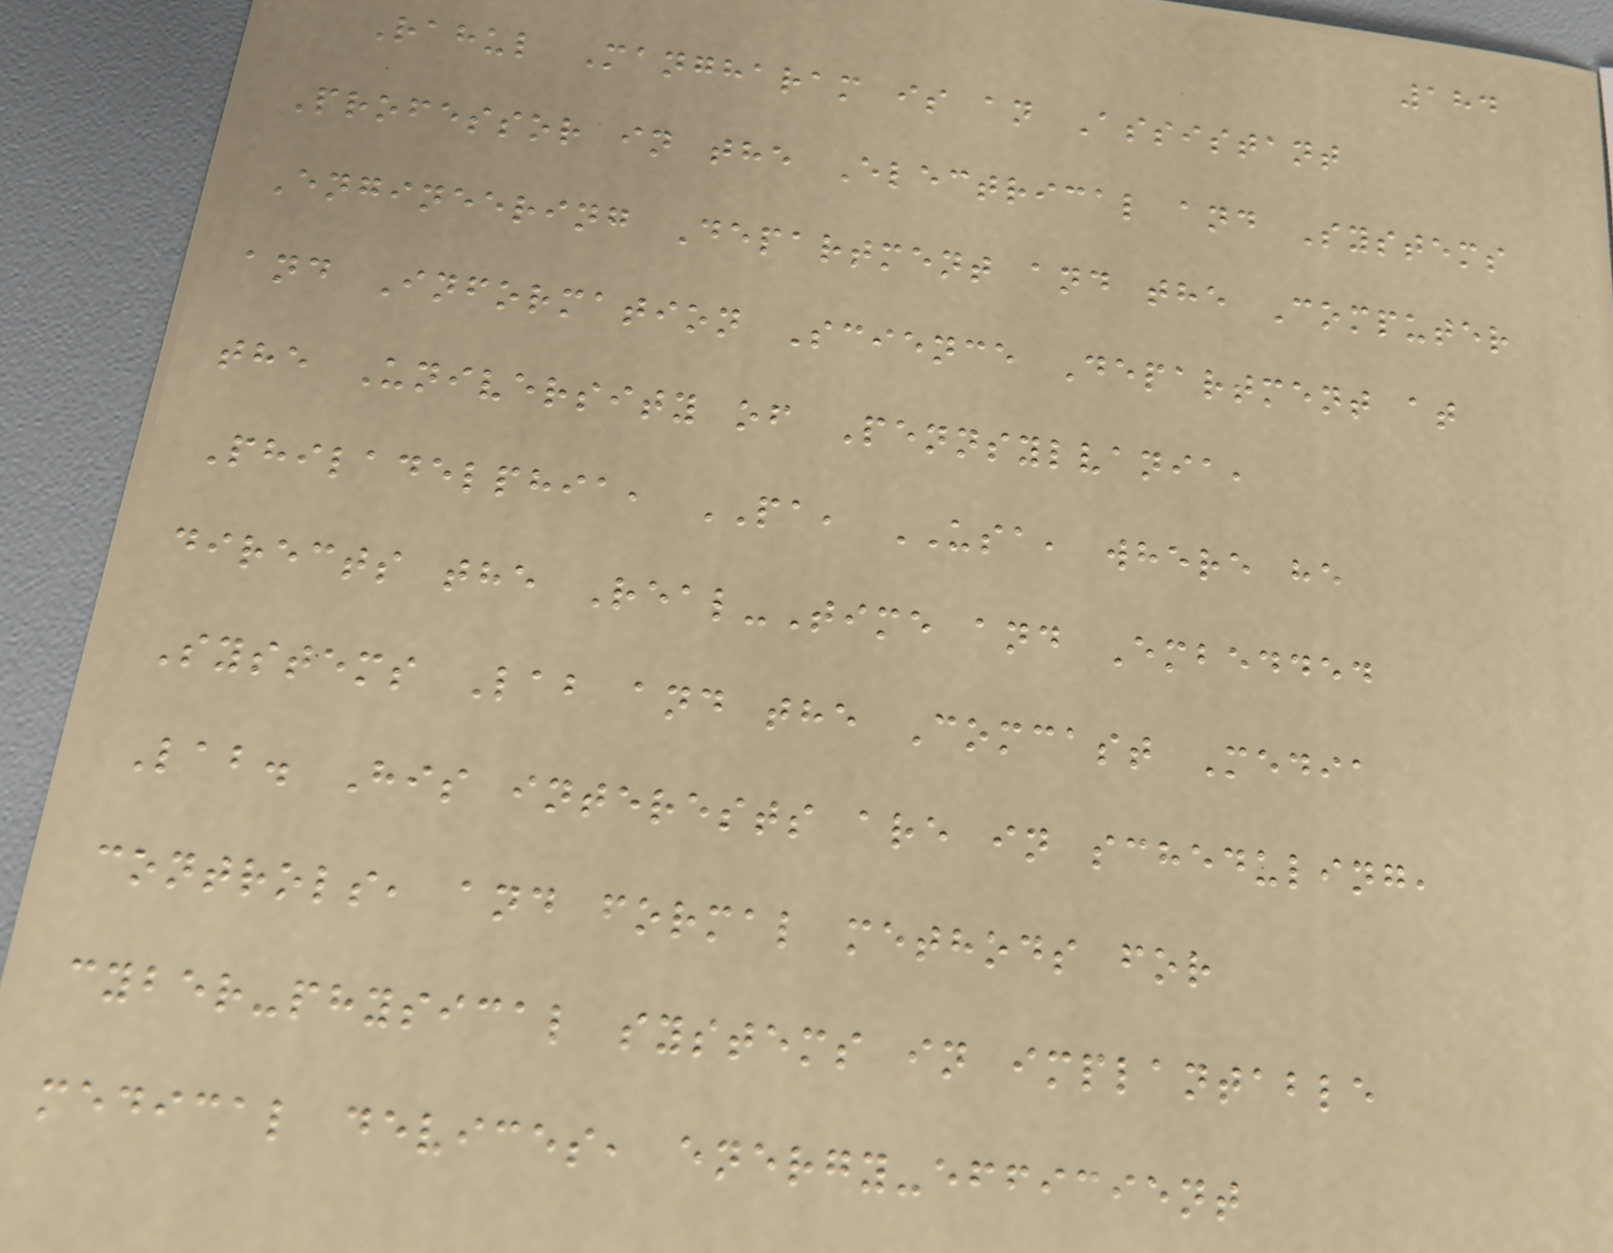184
Rahul Mangharam is an Assistant
Professor in the Electrical and Systems
Engineering Department and the Computer
and Information Science Department at
the University of Pennsylvania,
Philadelphia, PA, USA, where he
directs the Real-Time and Embedded
Systems Lab and the Comcast Media
Lab. His interests are in scheduling,
controls, and formal methods for
cyber-physical systems in implantable
medical devices, energy-efficient
